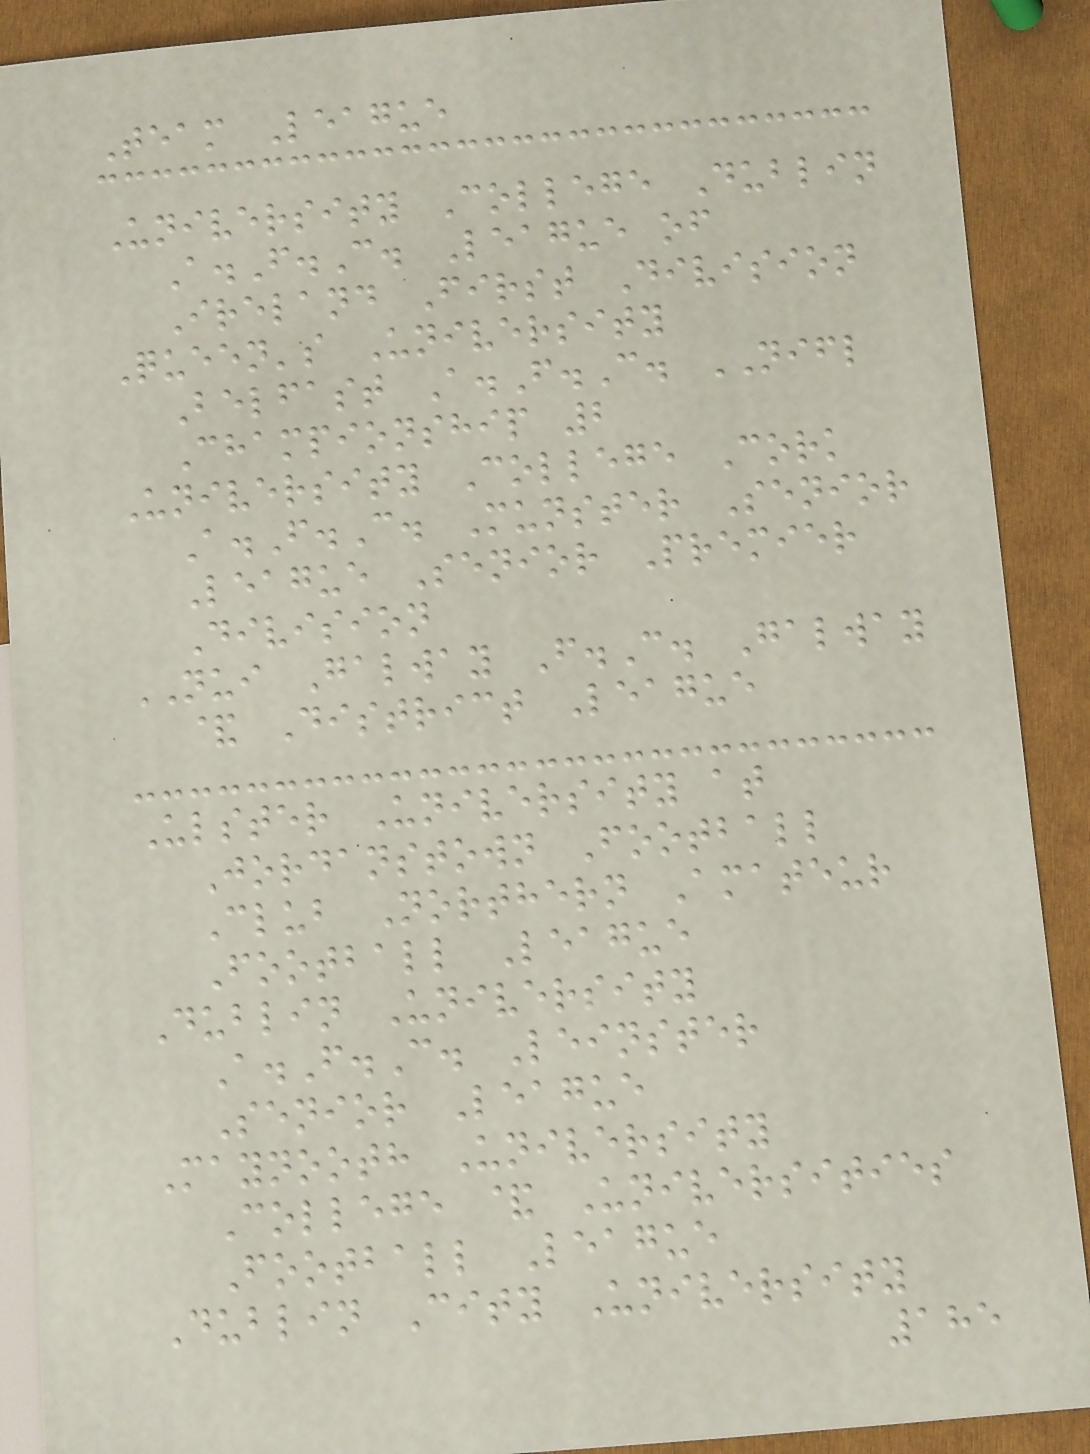Team League
University College Dublin
A.F.C. League of
Ireland First Division
Queen's University
Belfast A.F.C. NIFL
Championship 2
University College Cork
A.F.C. Munster Senior
League Senior Premier
Division
NUI Galway F.C. Galway
& District League
Ulster University at
Jordanstown Football
Club Northern Amateur
Football League
Dublin University
A.F.C. Leinster
Senior League
Maynooth University
College & Universities
Football League
Dublin City University
185
